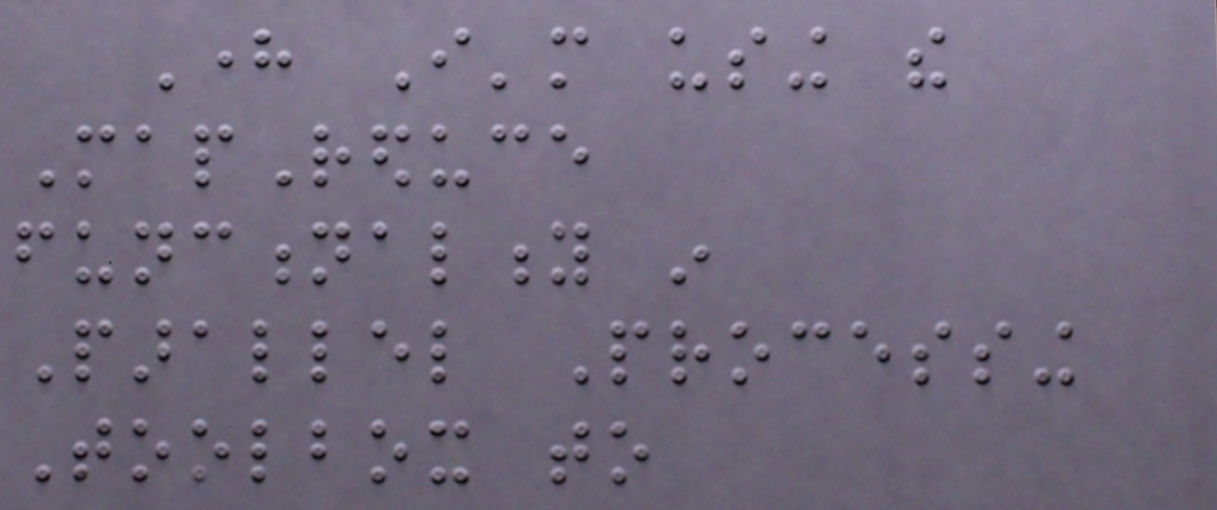Here I'm using the
MapReduce
functionality in
Parallel Processing
Toolbox to
